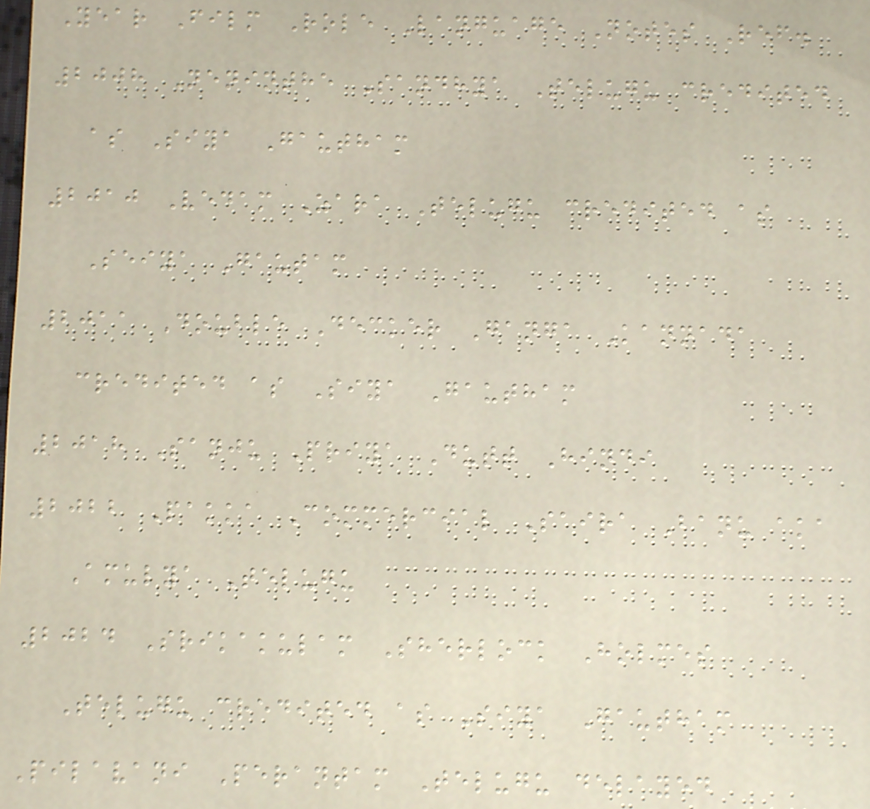Year Film Role Language Notes Ref.
2008 Neninthe Sandhya Telugu credited
as Siya Gautham
2010 Vedam Zara Telugu credited as
Seiya Gautam
2011 Double Decker Ganga Kannada
credited as Siya Gautham
2018 Sanju Priya Dutt Hindi
2022 Pakka Commercial Saira Banu aka
Amulya Telugu
2024 Srikakulam Sherlock Holmes
Telugu credited as Siya Gautham
Pilavani Perantam Telugu delayed
